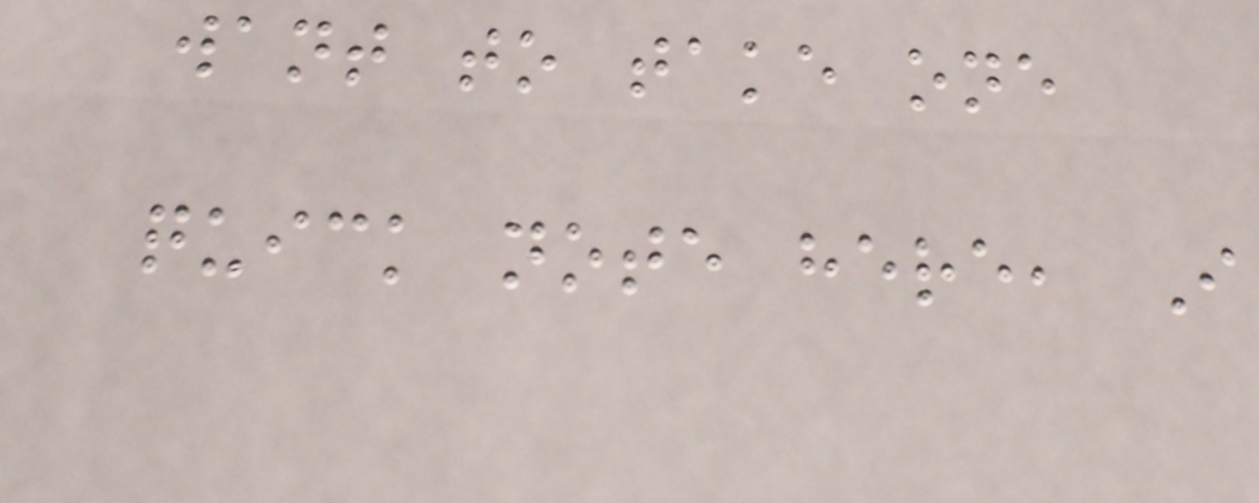want to take one
quick note here, I
